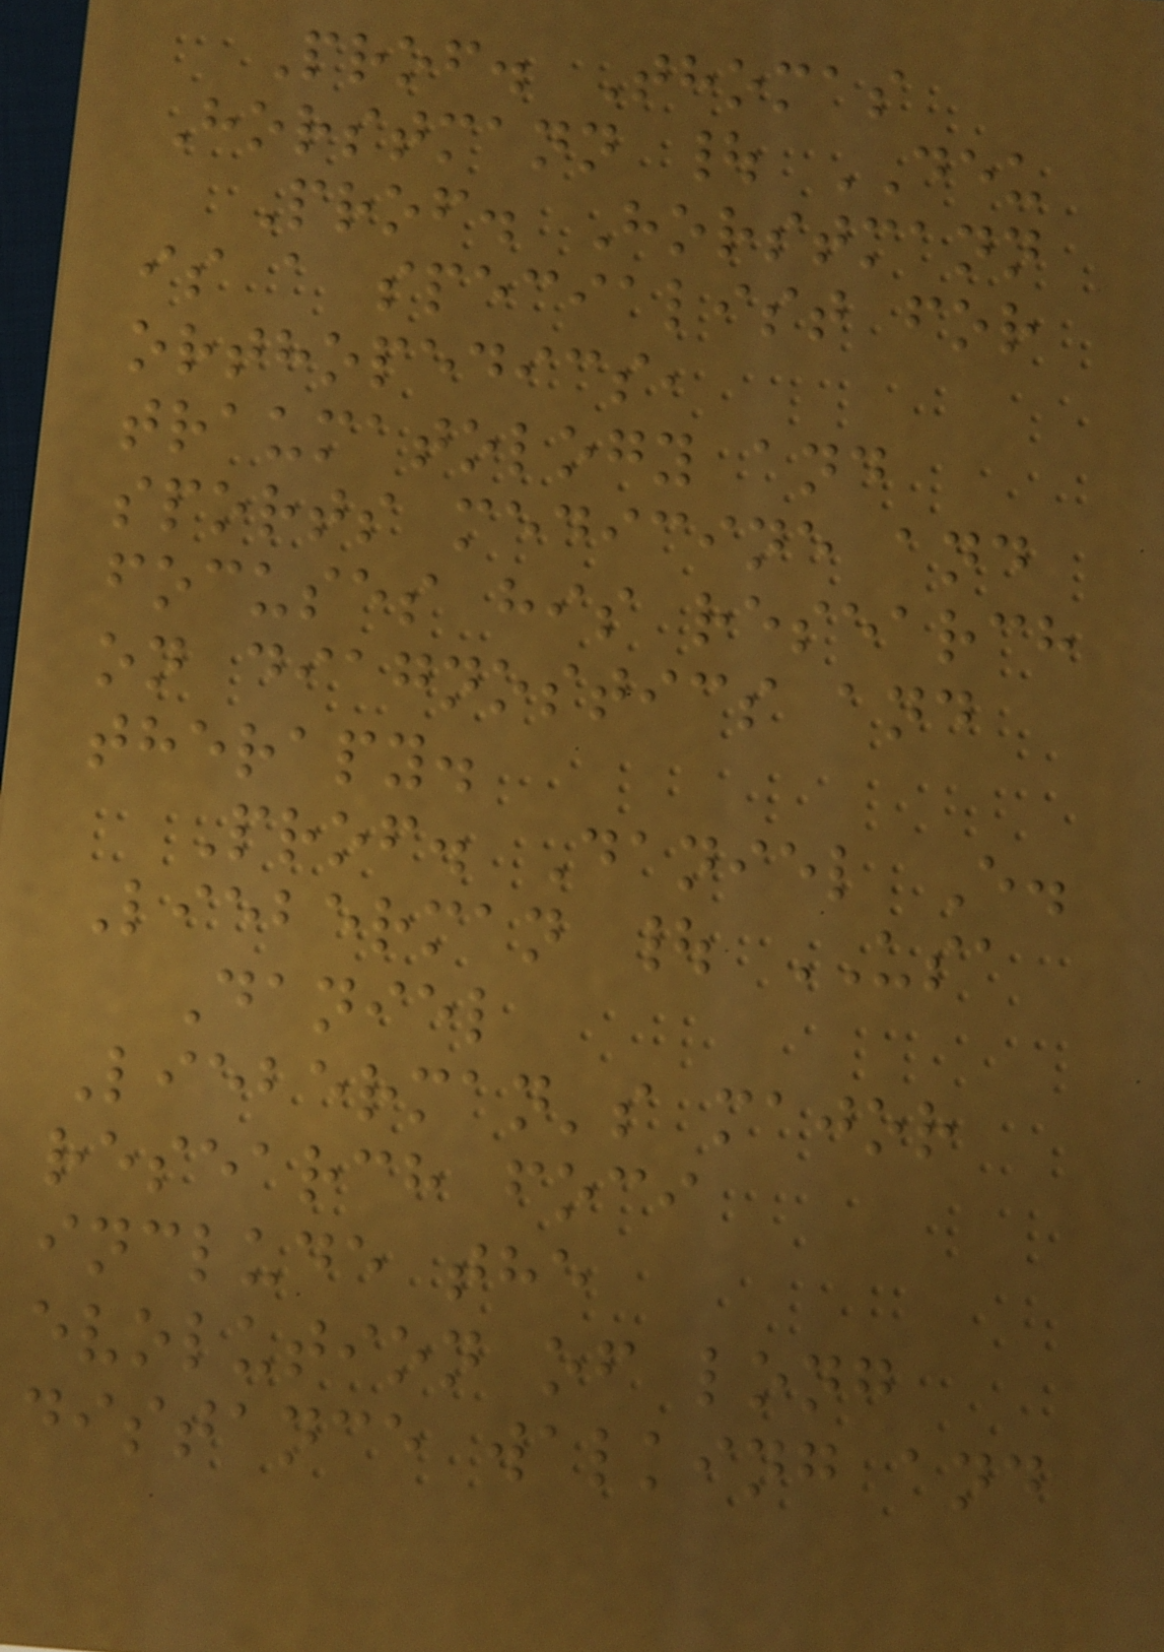Prof. Thomas
Horstmann | DEU
Prof. Horstmann
is a specialist for
orthopedics,
traumatology and
sports medicine and
focuses his research
on diagnostics and
therapy.
Prof. Daniel E.
Lieberman | USA
Daniel
Lieberman's major
research foci
include the
evolution of long
distance walking and
